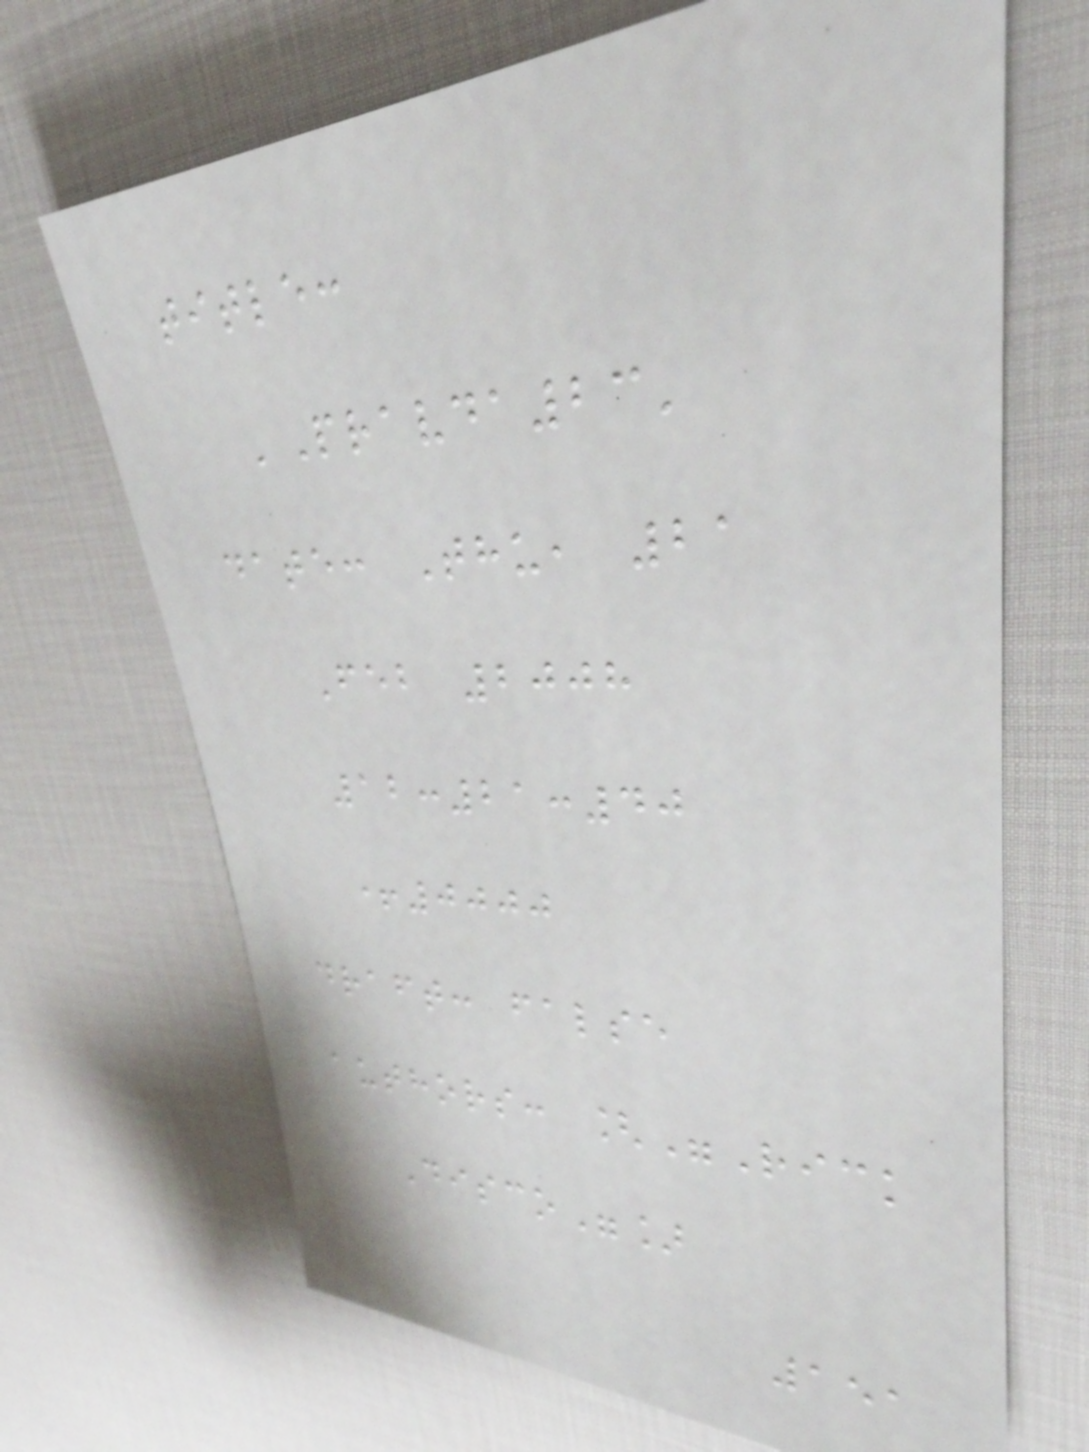title:
'Pravda23'
date: Thu, 21
Feb 2008
12:21:40
+0000
draft: false
authors: ["Rick
Disco"]
151
